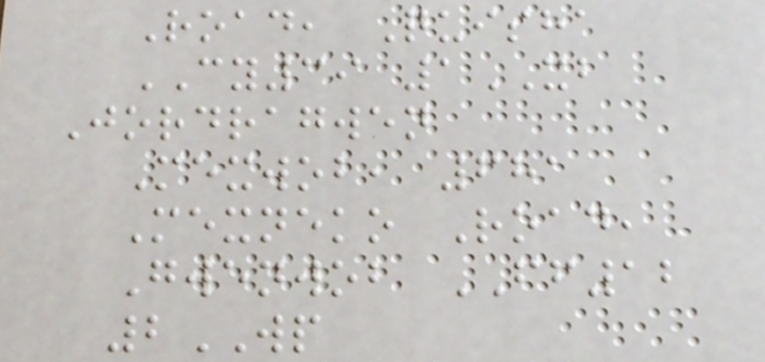Road, Quisha
CY39 1XB
Jordragwen
Mexwob, 681
Mexneko Road,
Gwenwob FF12
2WP
